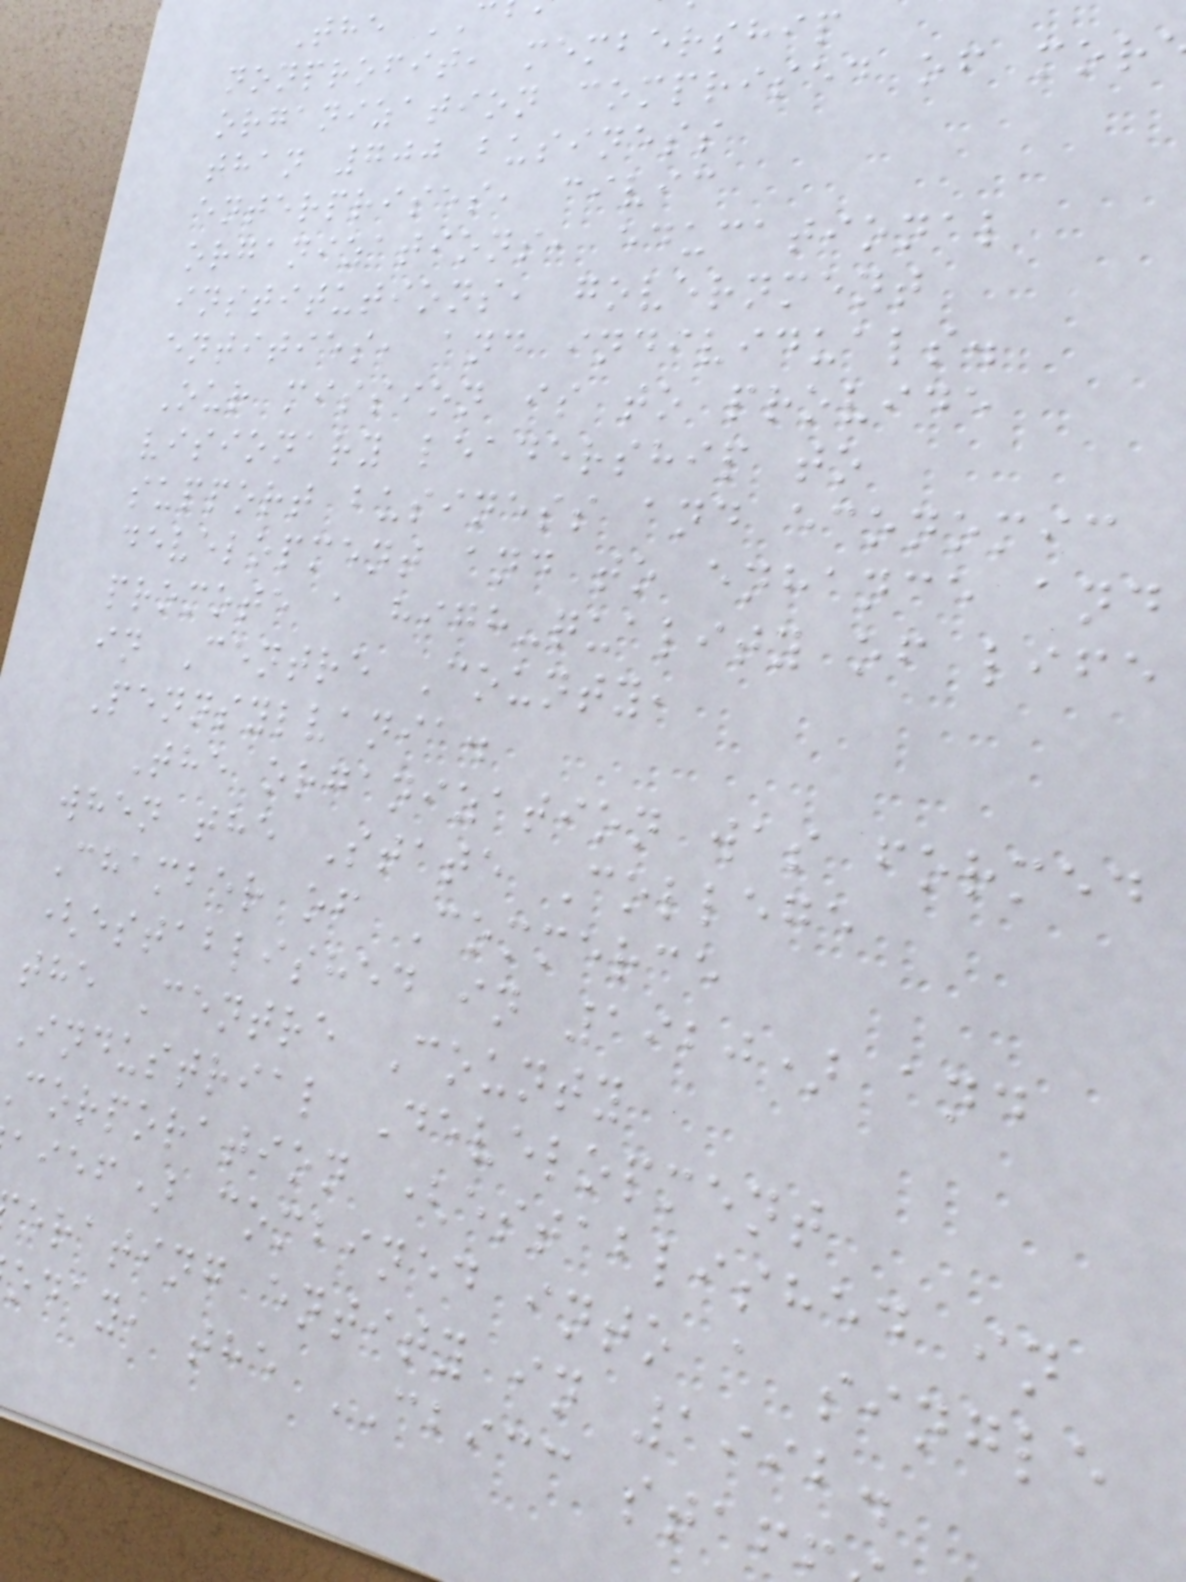nonprofit, membership
organization comprised of mor
than 700 business
enterprises, civic
organizations, educational
institutions, government
entities, and individuals.
Our mission is to provide
visionary leadership to
support business and economic
development and to enhance and
promote a high-quality of life
in Centre County,
Pennsylvania.
The organization was formed
when the State College
Chamber of Commerce
(established in 1920) and
the Centre County
Industrial Development
corporation (established in
aief) combined into a single
erating entity in 1992.
oday, the CBICC staf
